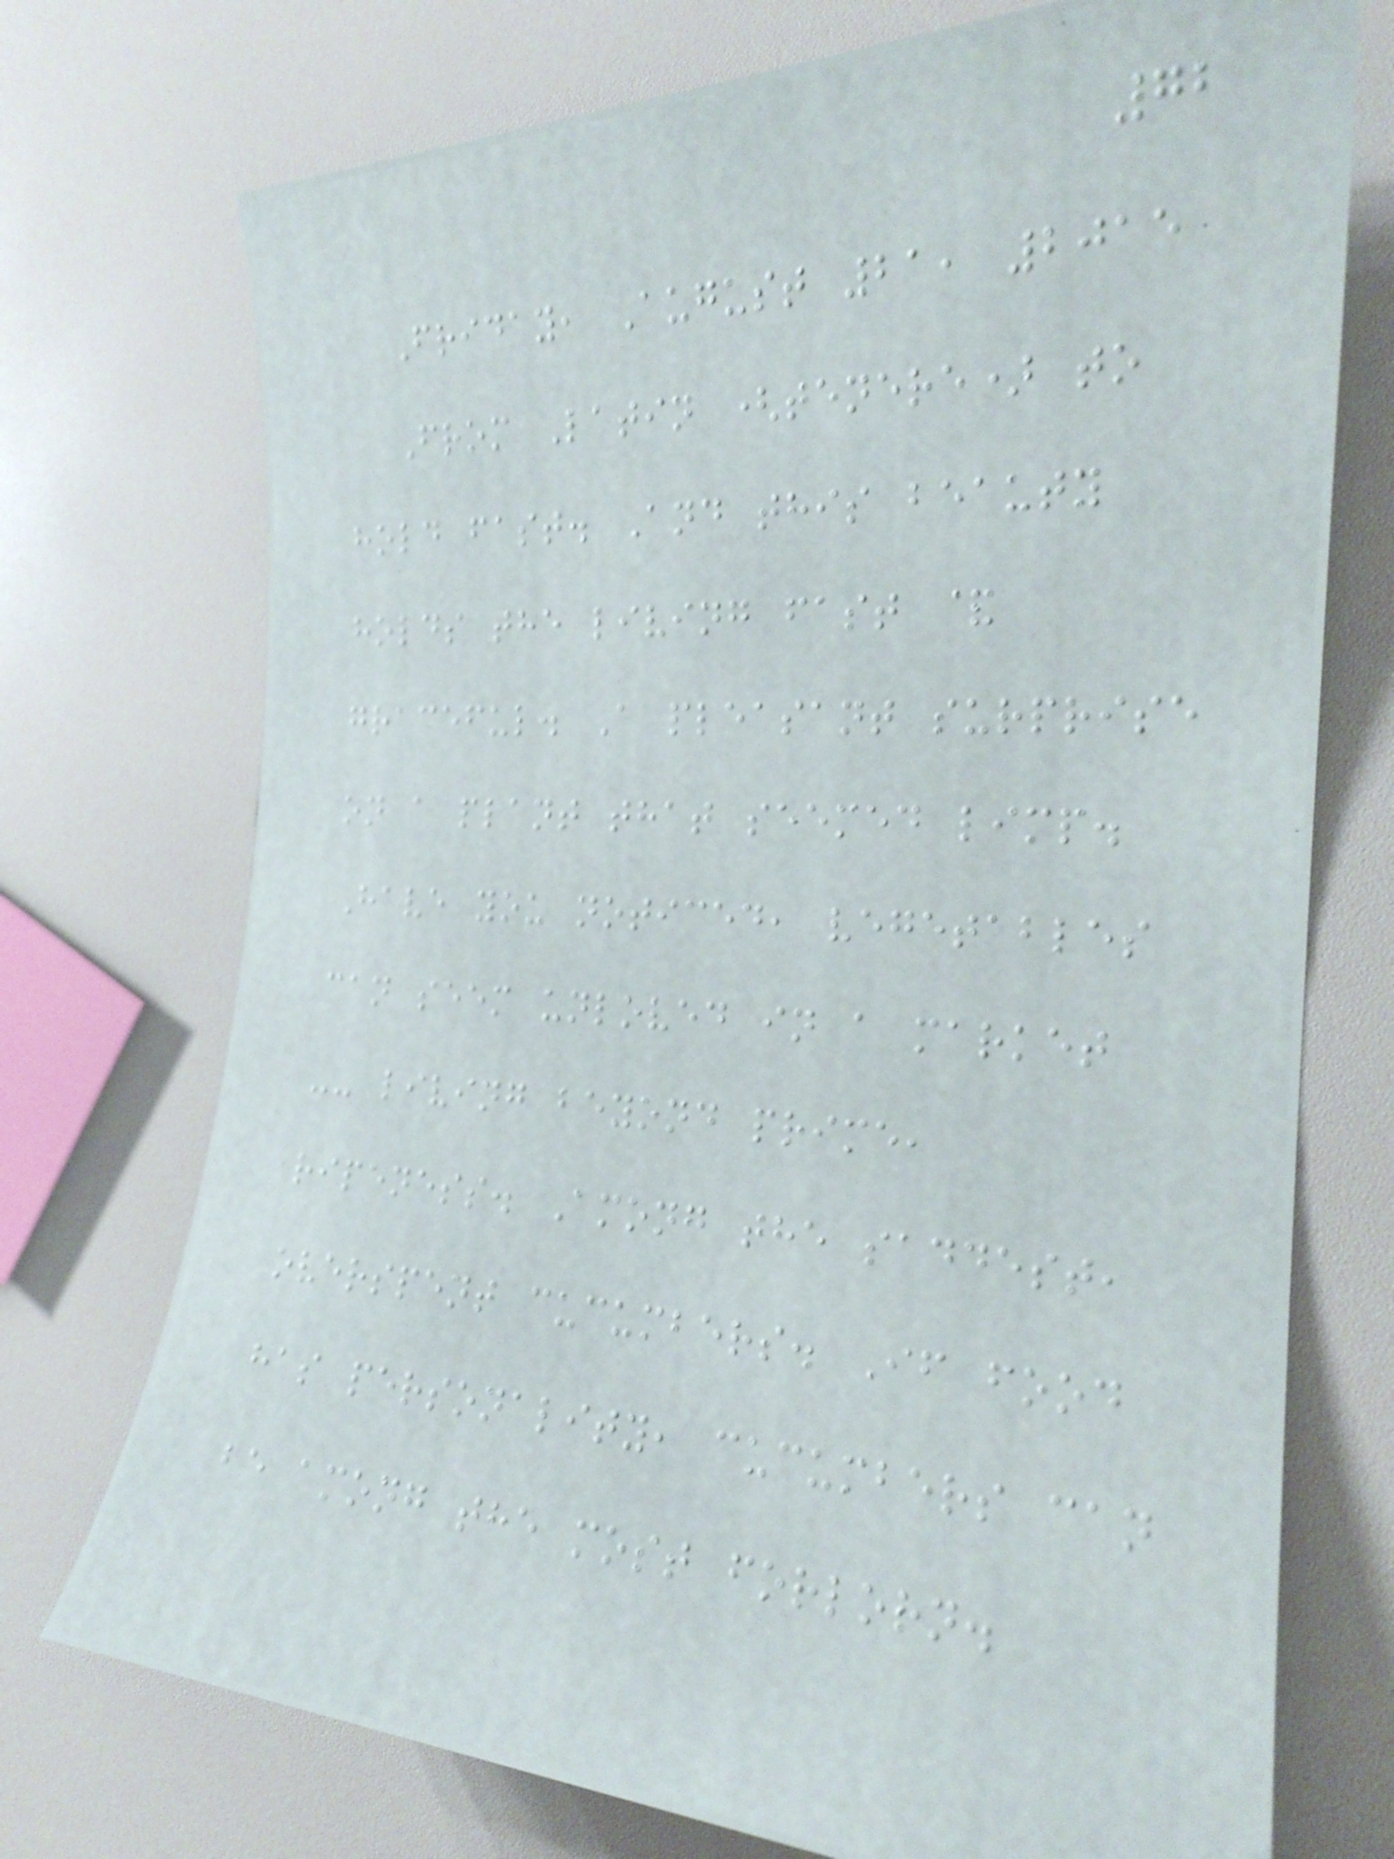72
Friday, August 21, 2015
From Latin (tenere) to
hold fast. And this beauty
holds the living fast &
graceful. A pleasant surprise
on a plant that seemed limp.
Have you noticed, vegetables
can seem unloved in a market
-- living beyond prime,
ripeness. Among the saddest,
overspent cucumbers. If food
has personality, cucumbers can
be among the most forlorn.
